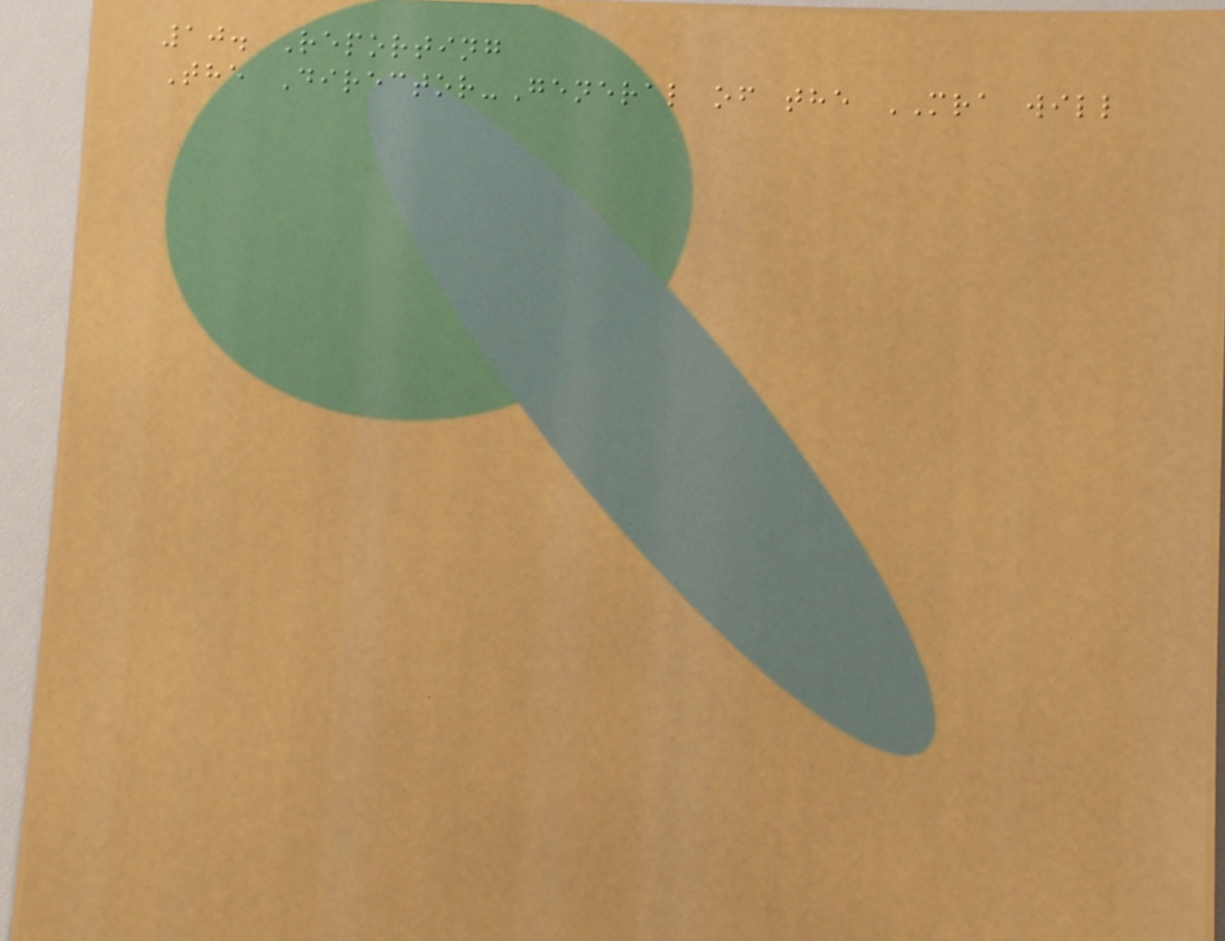10. Reporting
The Director-General of the MRA will
